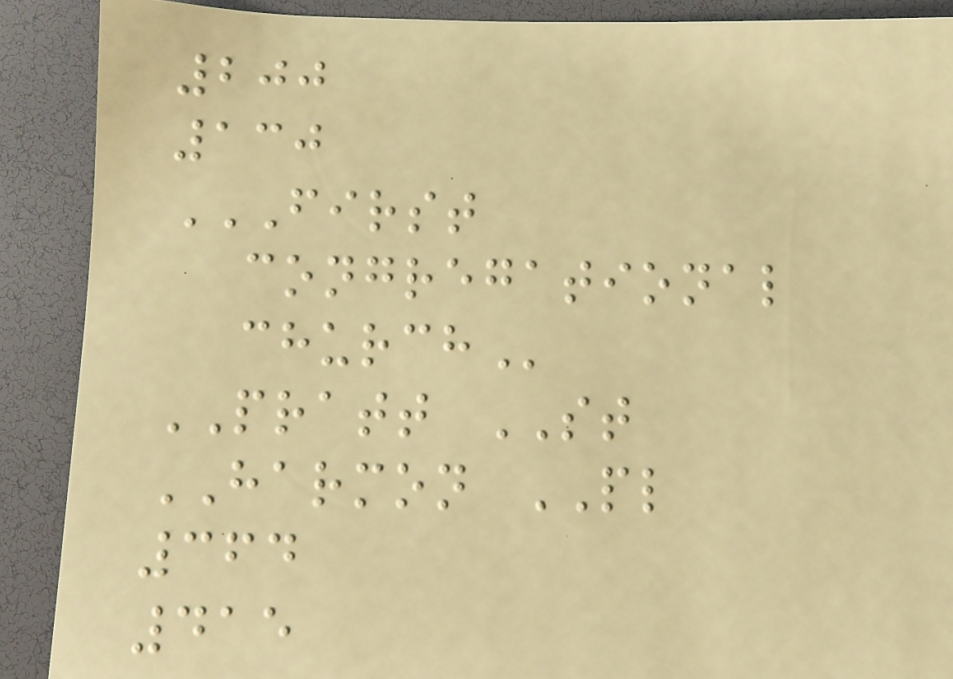200
130
FIRST
CONGREGATIONAL
CHURCH
PRATT ST
HARMON PL
364
415
